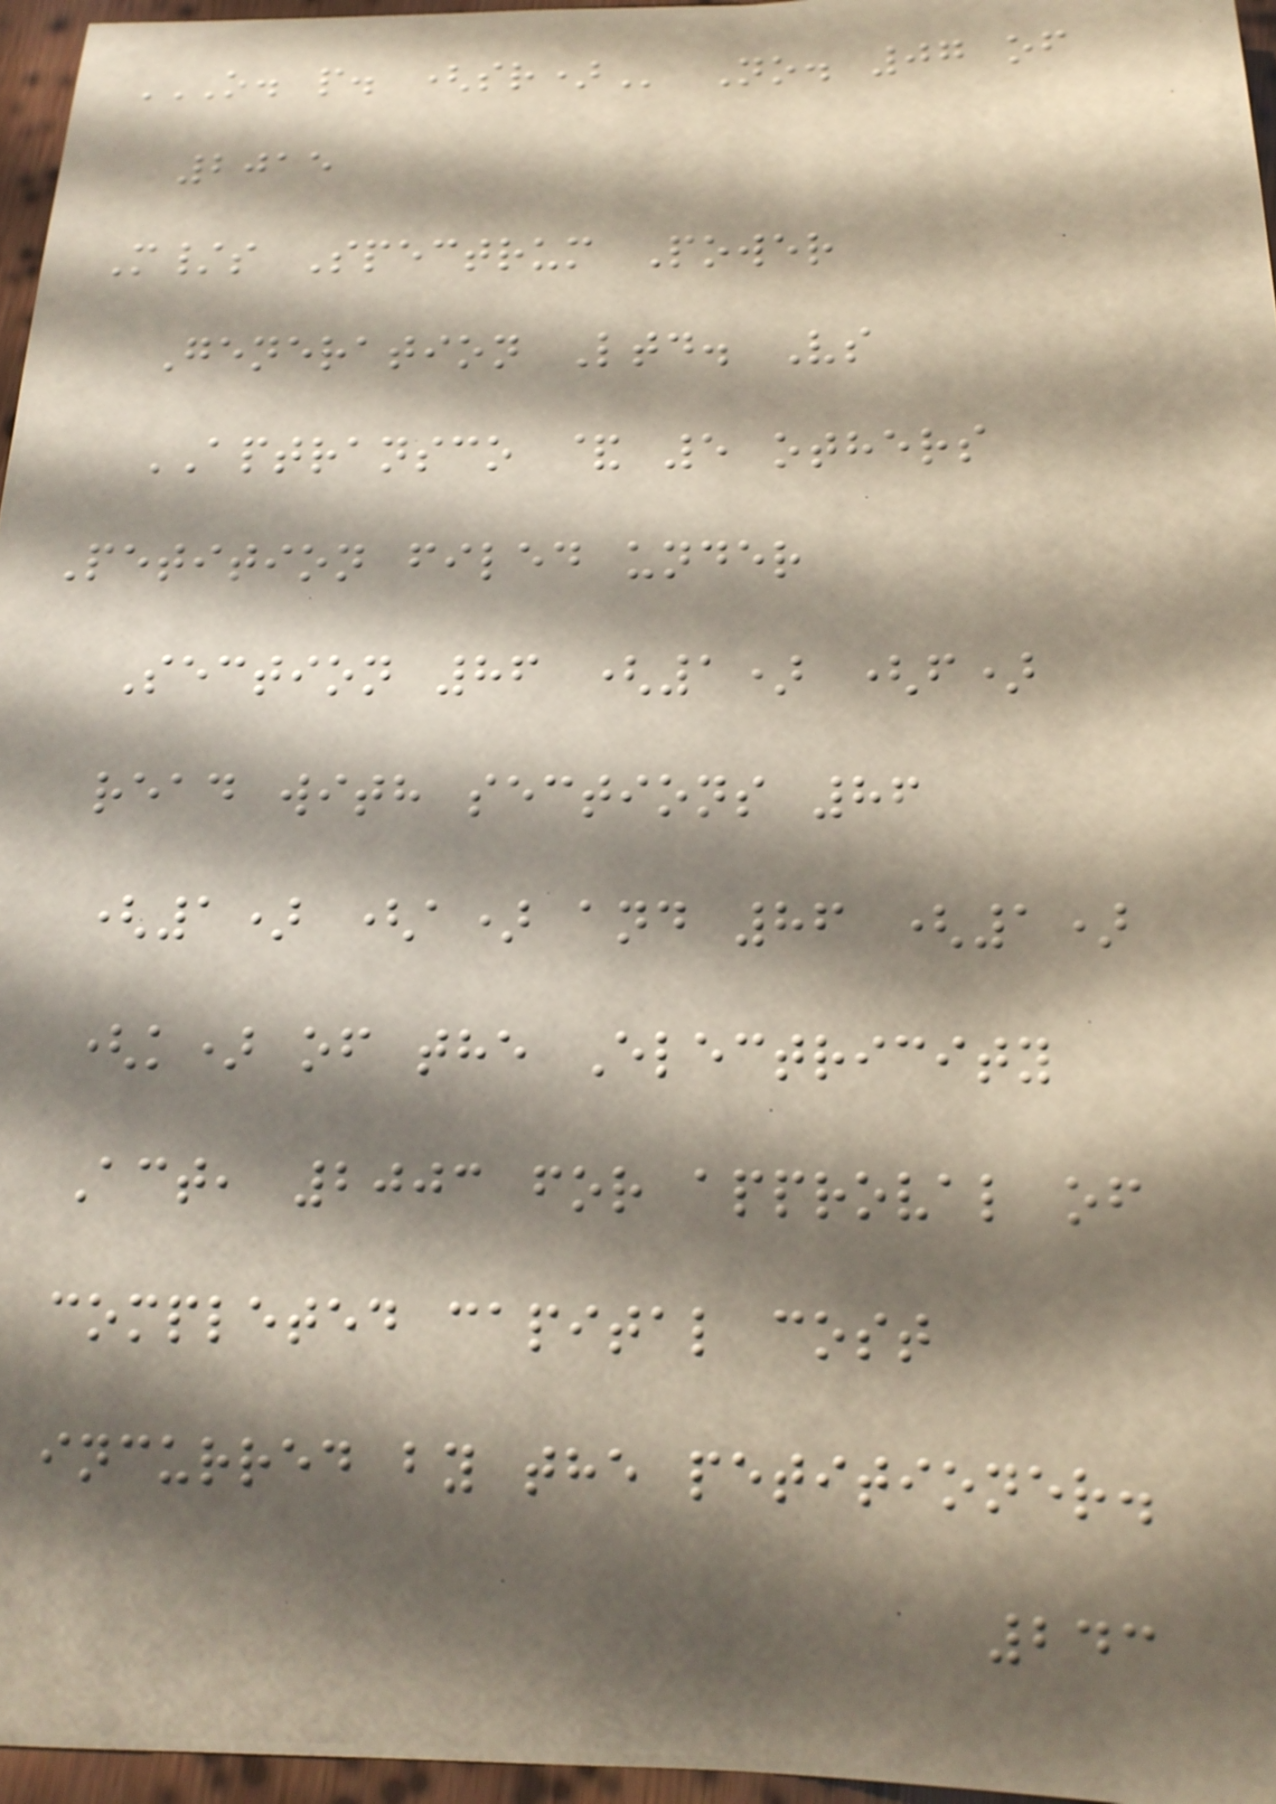O. P. (SR) No. 07 of
2015
M/s Spectrum Power
Generation Ltd. Vs
APTRANSCO & 5 others
Petition filed under
Section 86 (1) (f)
read with sections 86
(1) (a) and 86 (1)
(k) of the Electricity
Act, 2003 for approval of
completed capital cost
incurred by the petitioner.
243
